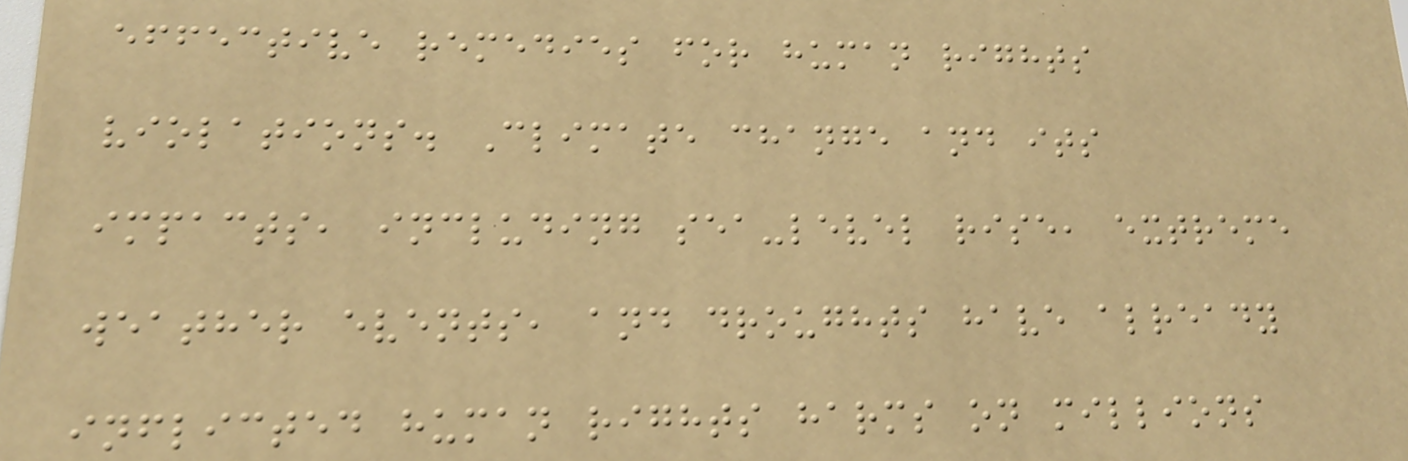effective remedies for human rights
violations. Climate change and its
impacts, including sea-level rise, extreme
weather events, and droughts have already
inflicted human rights harms on millions
